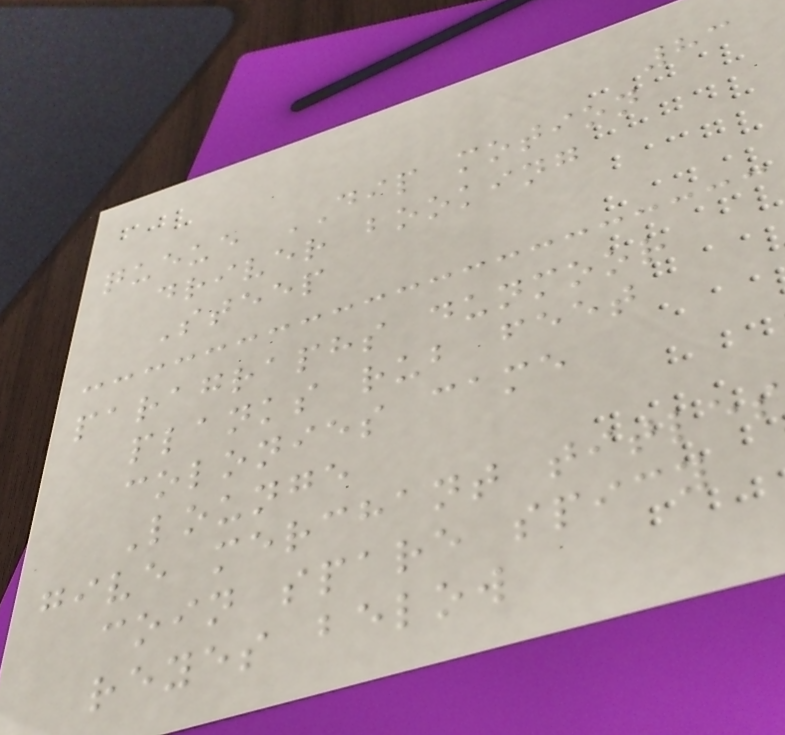83
queue DIP motion
driver booking
Steep
paragraphs dunmoor
planks rub feet
colonies came
Lounge
give merchant titles
coin spare spicy
reyes below
